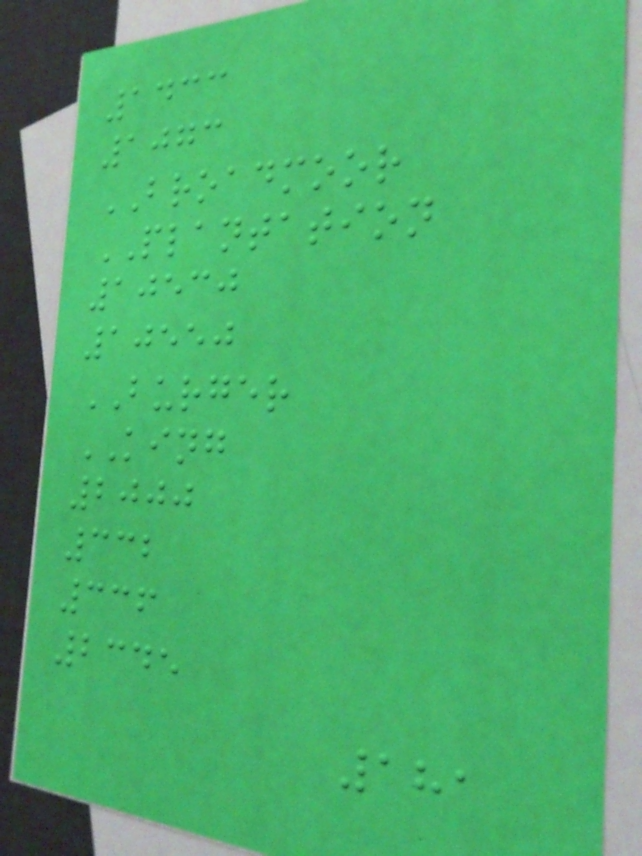1433
1073
BROADMOOR
PLANTATION
10530
10550
BURGER
KING
2000
332
336
2345
181
